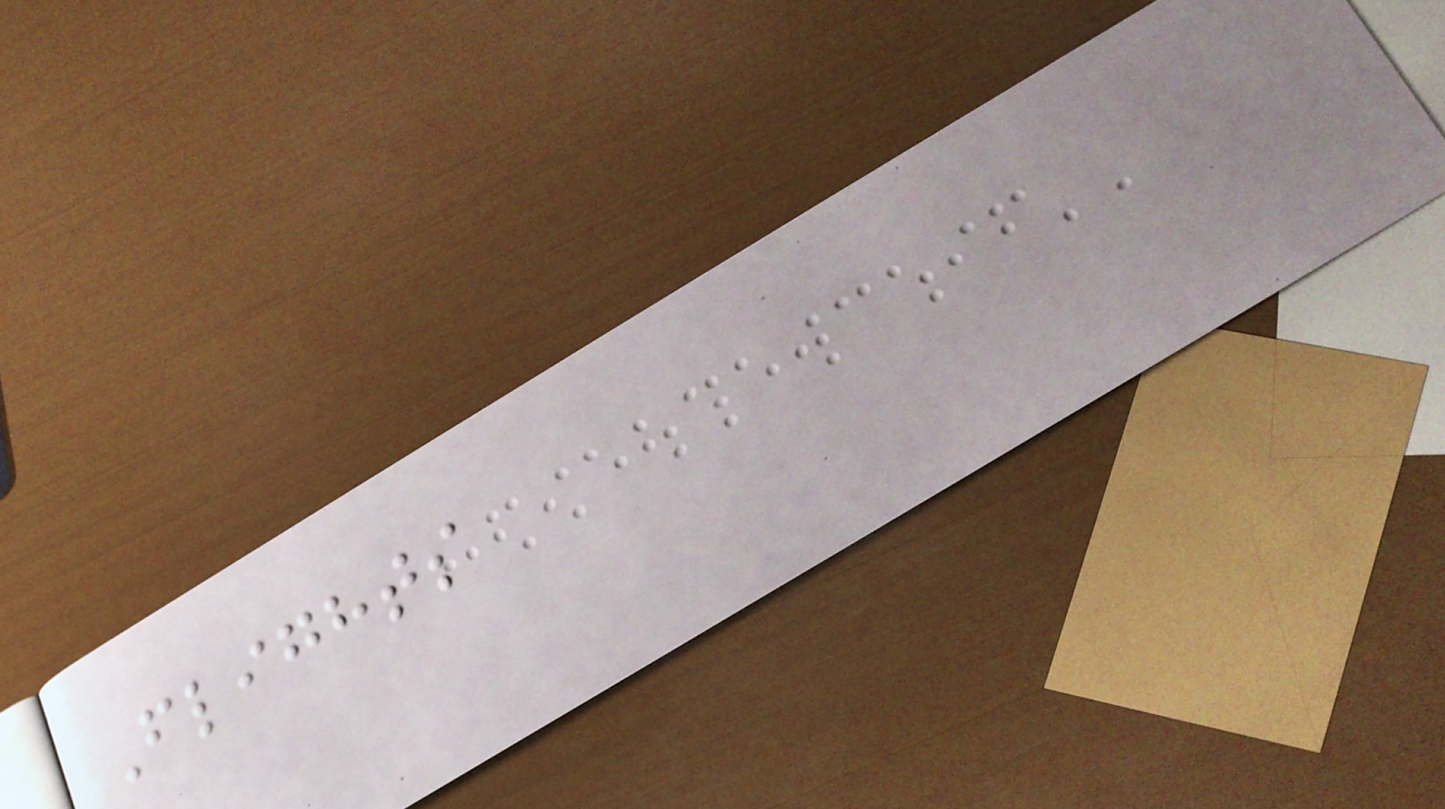Flights
